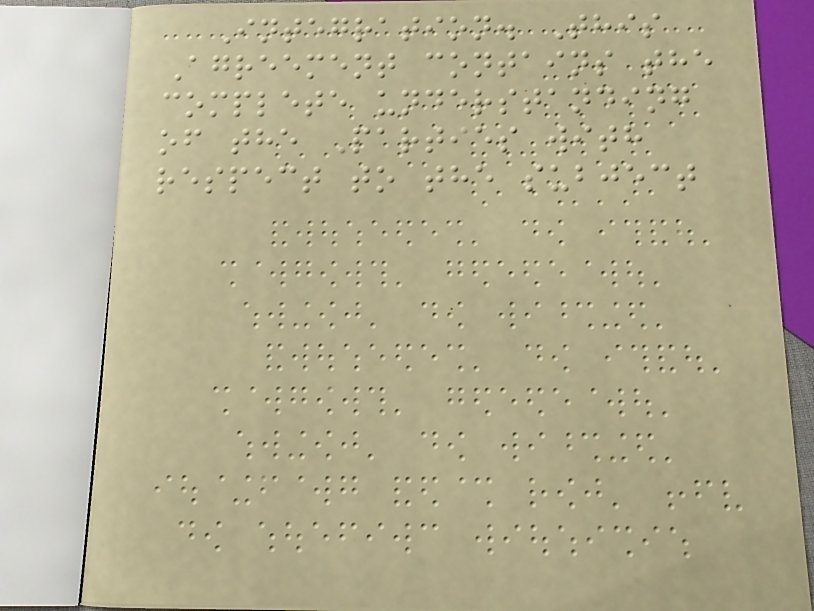Integration. This
Agreement contains the
complete understanding
of the Parties with
respect to the subject
